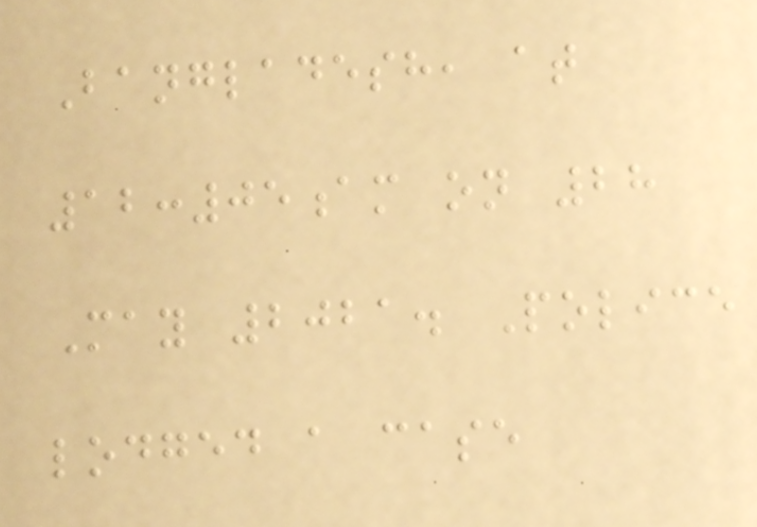Bangladesh, at
12:05am on 28
May 2021. Police
lodged a case
